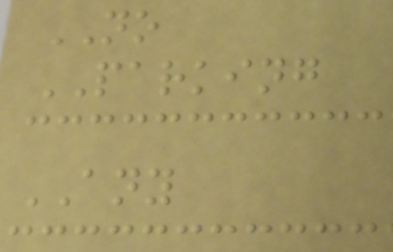NO
PARKING
ANY
